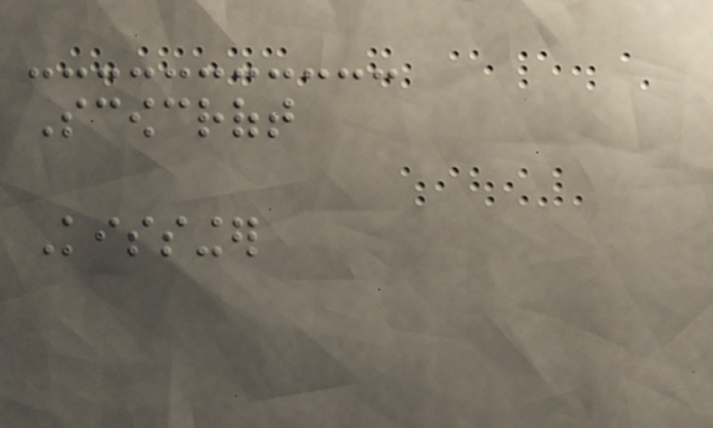Scowcroft
Kissinger
